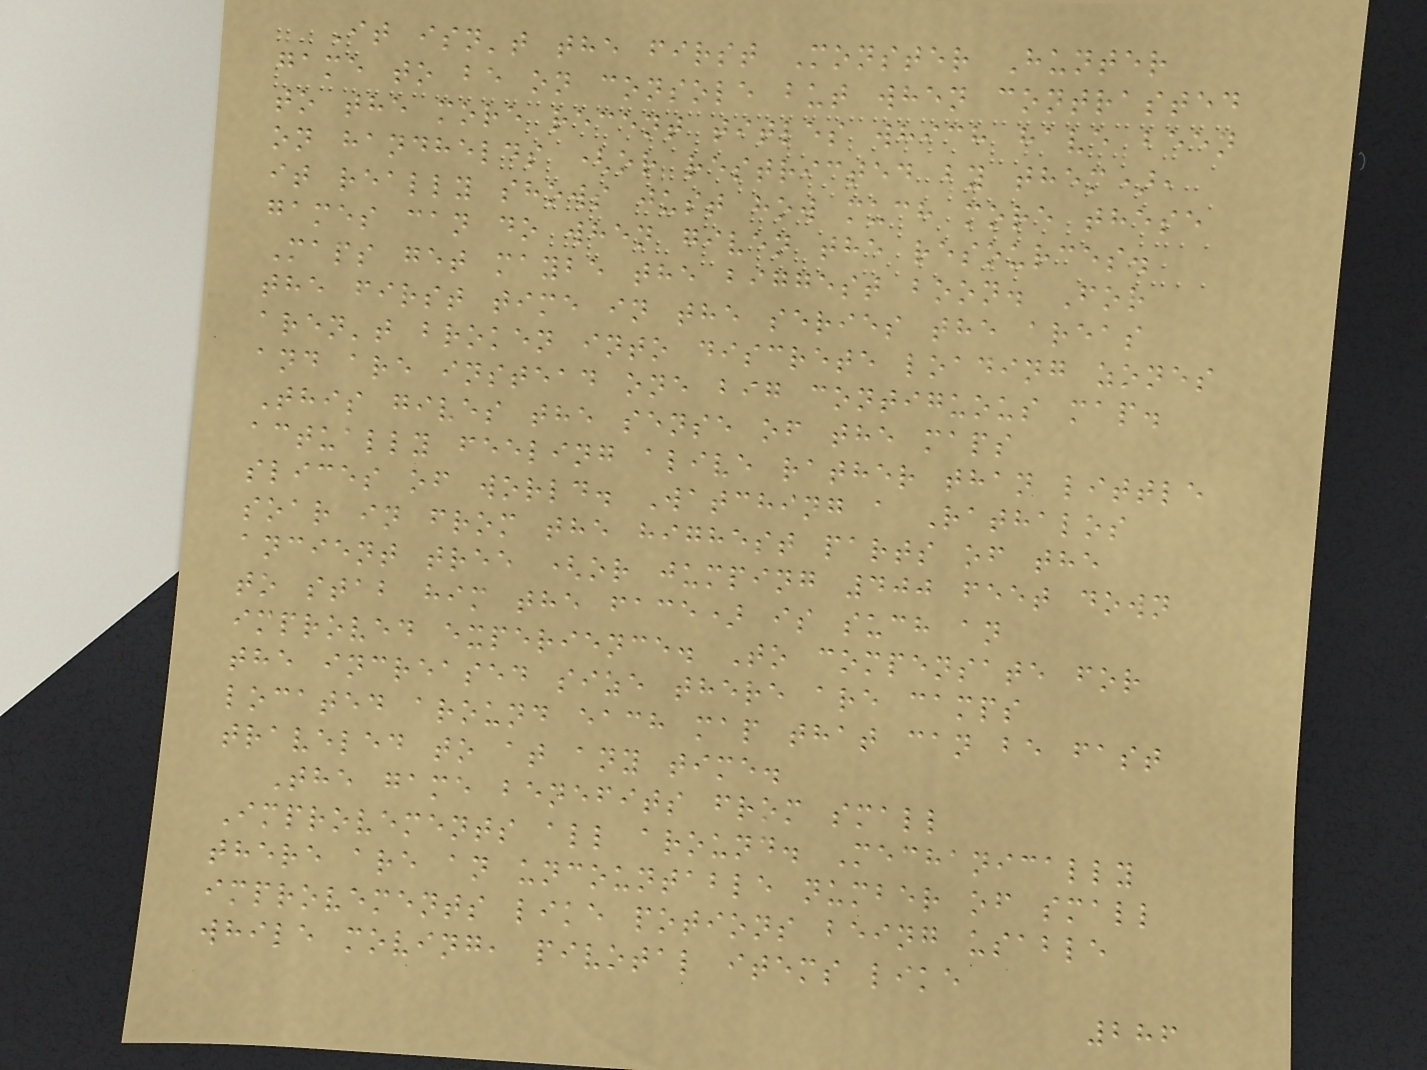It isn't the first Monster Hunter
game to be on console but when contrasted
to the more recent titles which have been
on handhelds (or restricted by them),
it really shows just how much more these
games can do when given the resources.
Maps get maybe the biggest boon. For
the first time in the series the areas
aren't broken into discrete loading zones
and are instead one big contiguous map.
This gives the sense of the maps
actually feeling alive rather than little
slices of world. Watching a Rathalos
soar in from the highest parts of the
ancient tree (or jumping 400 feet down
to stab him the face) is such an
improved experience. To compensate for
the increased size there are camps
located around each map that can be fast
traveled to at any time.
The game benefits from small
Improvements all around. Mechanically
there are an uncountable number of small
improvements like potions being usable
while moving, pivotal items like
286
